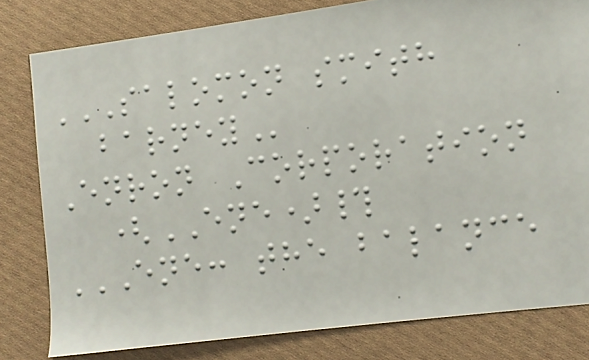SALOMON SMITH
BARNEY
Enron Corporation
(ENE)#
ENE: THE BALANCE
